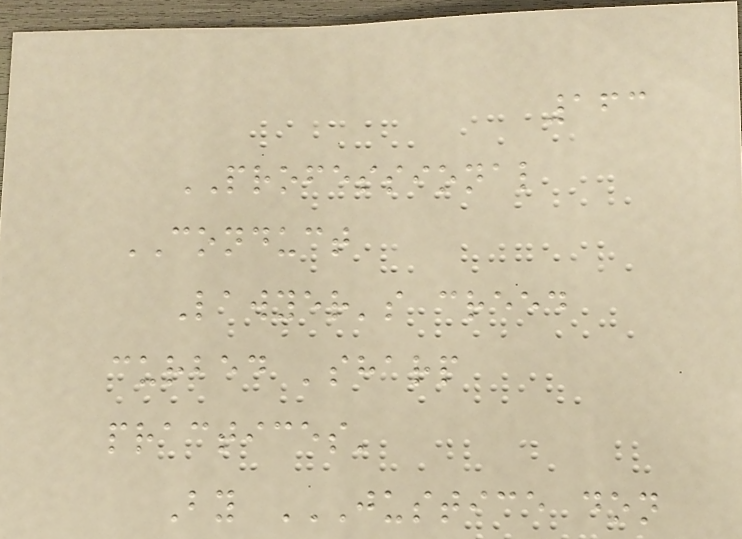163
PROFESSIONAL
CONDUCT
Lawyer's creed
curbed 'sharp
practices'
By JUSTICE DON
